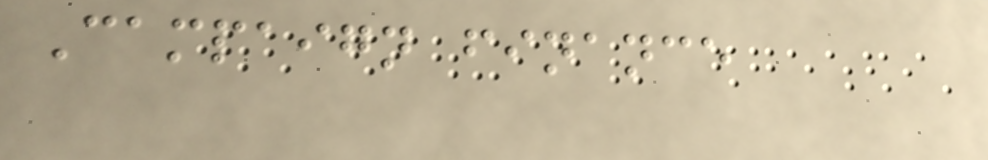Campaign finance
